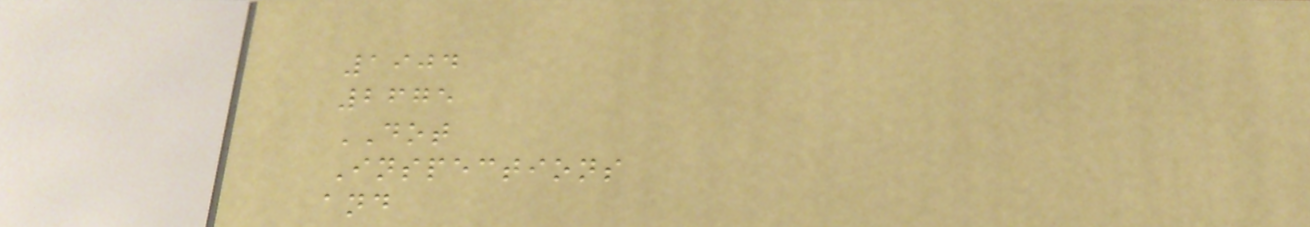1904
2675
DOT
Inspections
and
